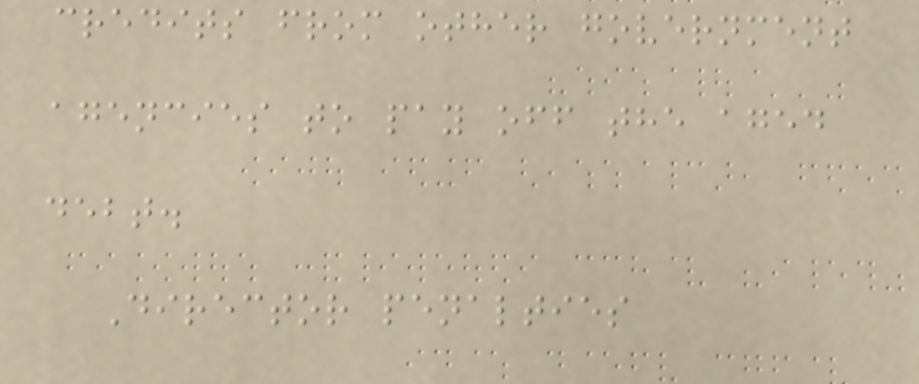credits from other government
agencies to pay off the aged
debt.
Director penalties
